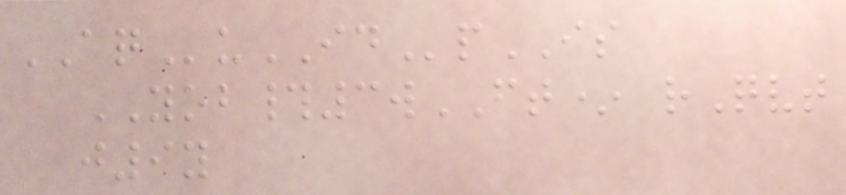AQuIDpIS
YOB#3wFT* rQvt
j9y
